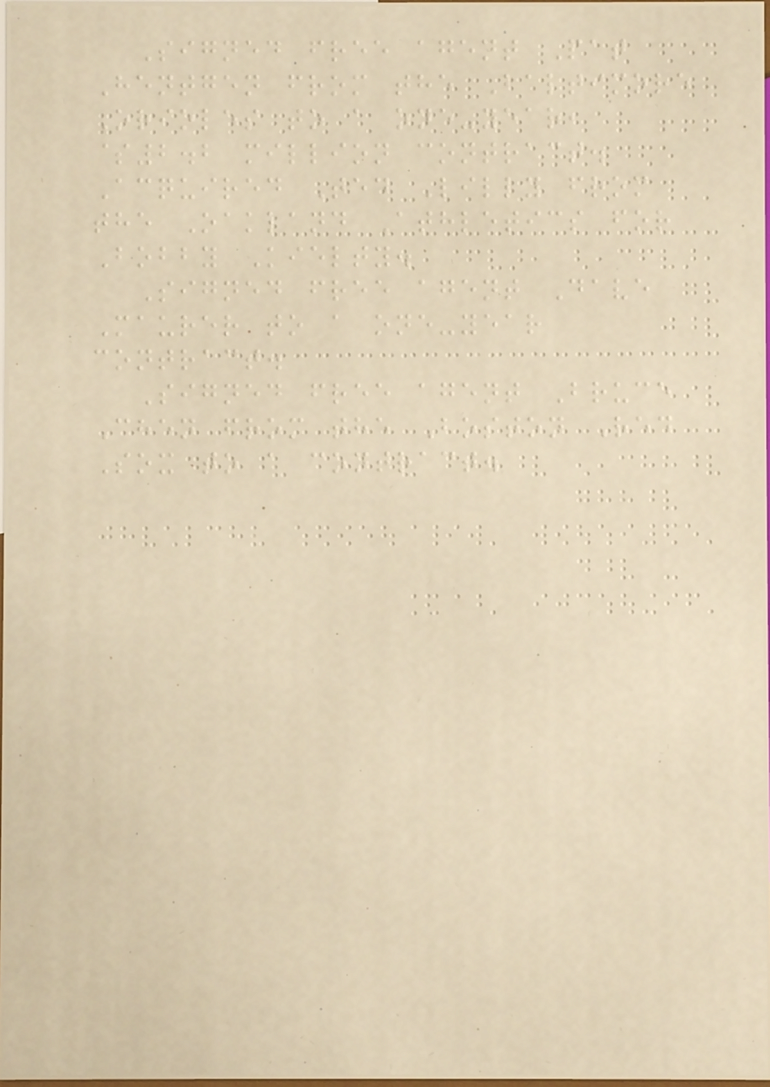Signed free agent Pat
Hentgen from the Baltimore
Orioles to a one-year,
$2.2 million contract.
Acquired Ted Lilly from
the Oakland Athletics for
Bobby Kielty.
Signed free agent Dave
Maurer to a one-year
contract.
Signed free agent Bruce
Chen from the Boston Red
Sox to a contract.
